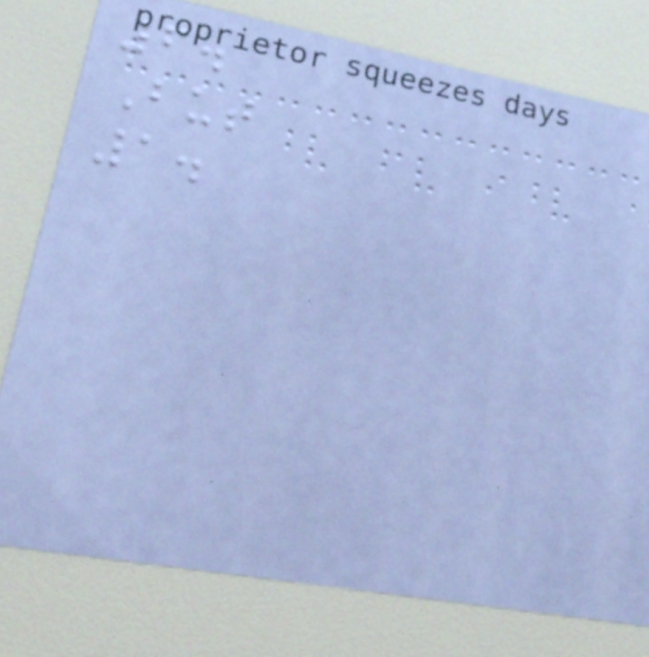6.
But
1.
